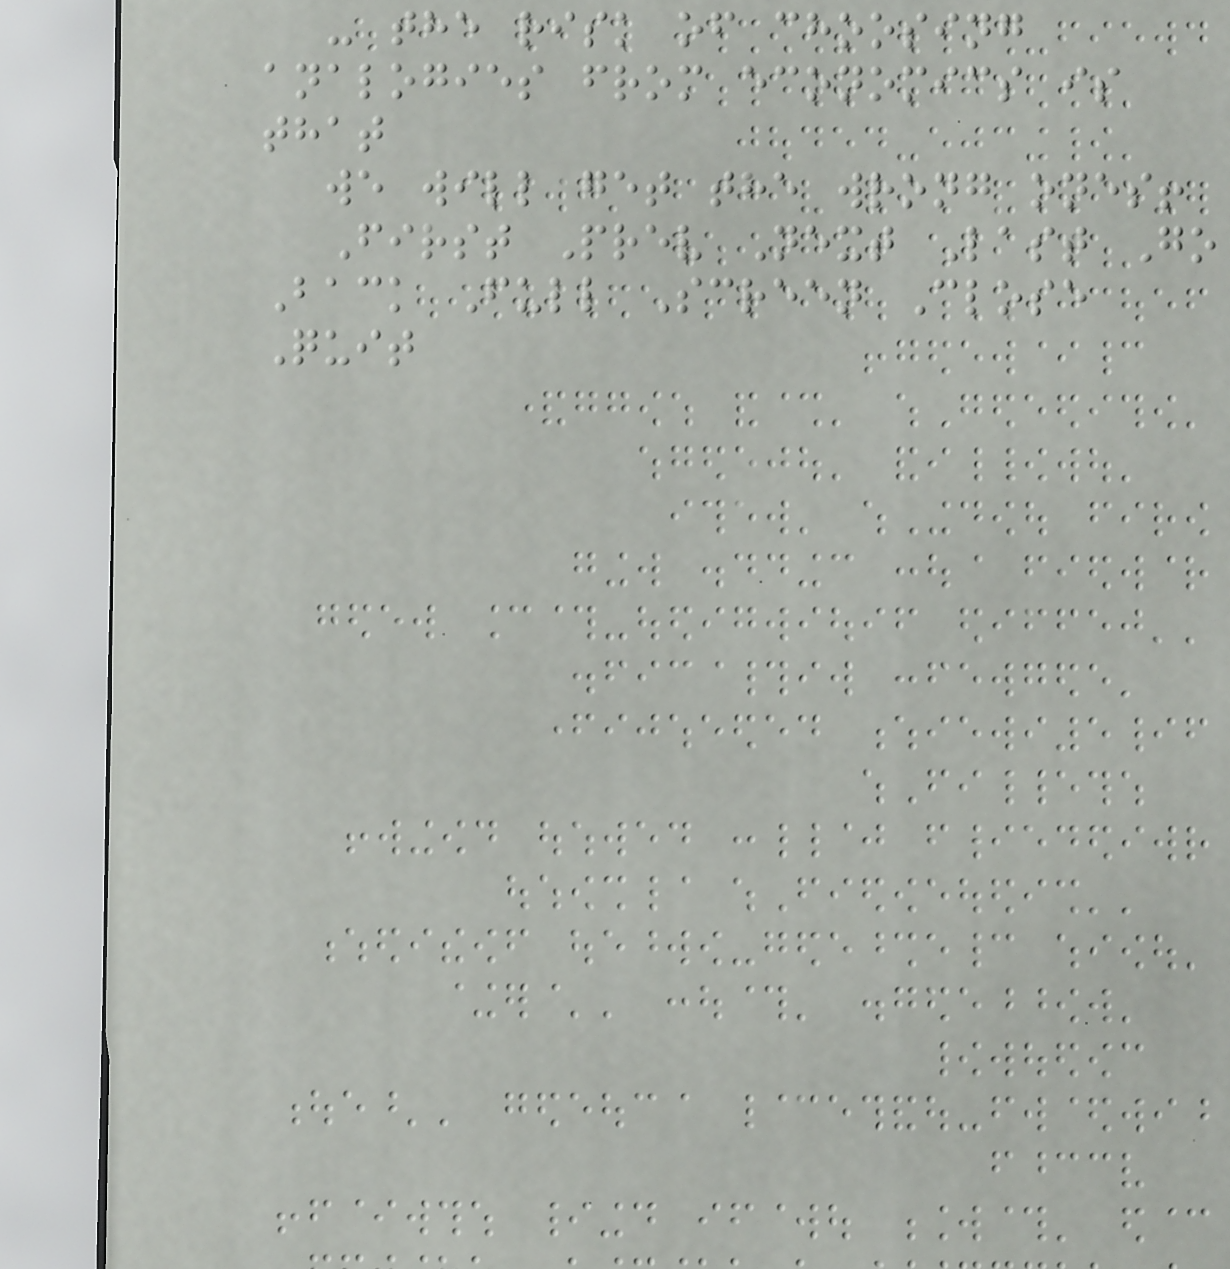- the risk of choosing
analogies from economics is
that
we will get the wrong ones!
First Prev Next Last Go
Back Full Screen Close
Quit
